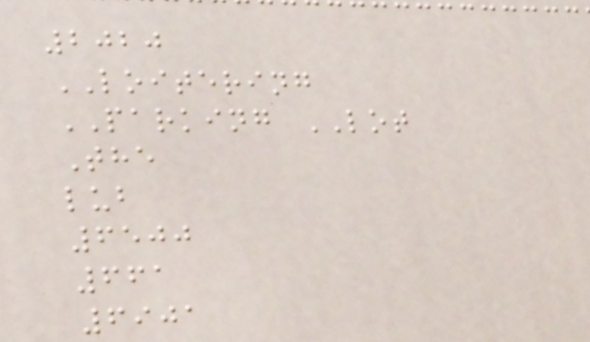2020
LOITERING
PARKING LOT
The
lub
6500
661
6901
